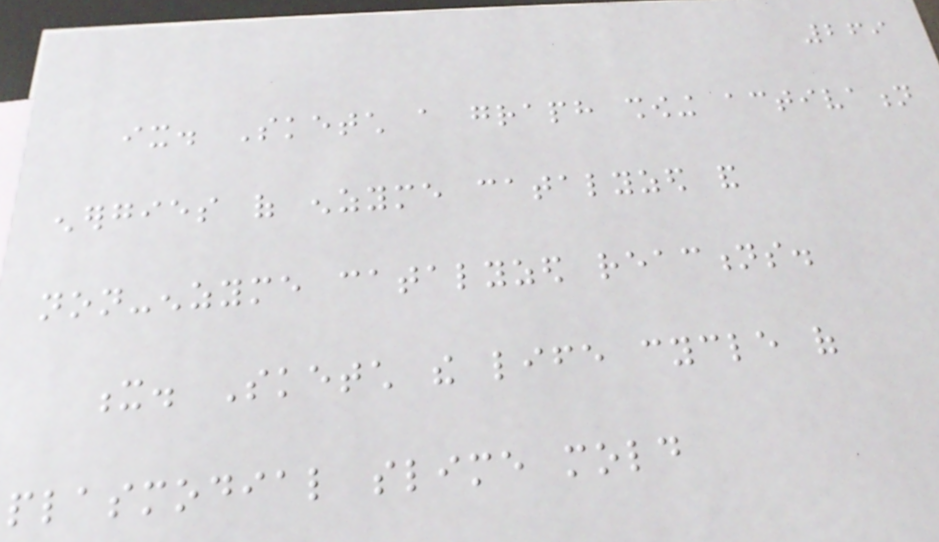269
ix. Sketch a graph showing activation
energies of enzyme catalyzed and
non-enzyme catalyzed reactions.
x. Sketch the life cycle of
plasmodial slime mold
